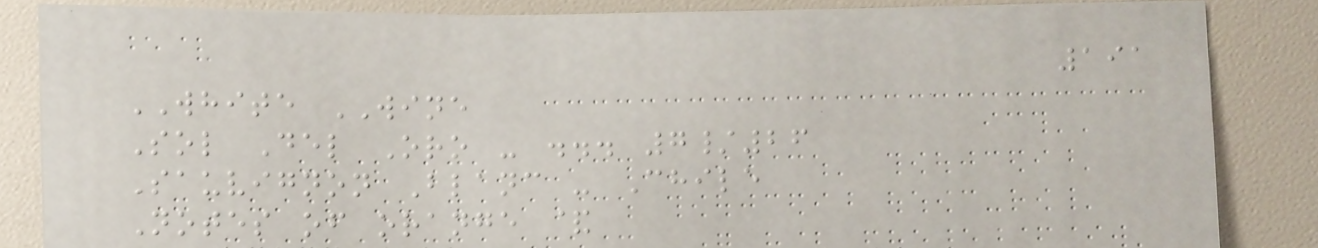191
WHITE WINE
Sol Del Oro - ... 7/26
Sauvignon Blanc - Chile
Notes of orange &
